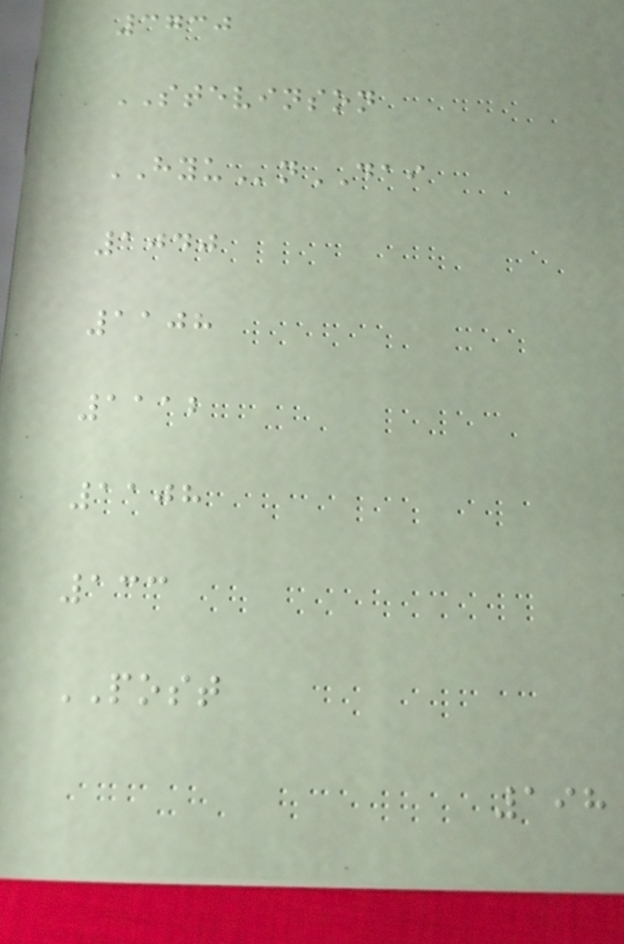3730
STEVINSON
HYUnDAI
1040
1108
1112
1108
133
POST
198
